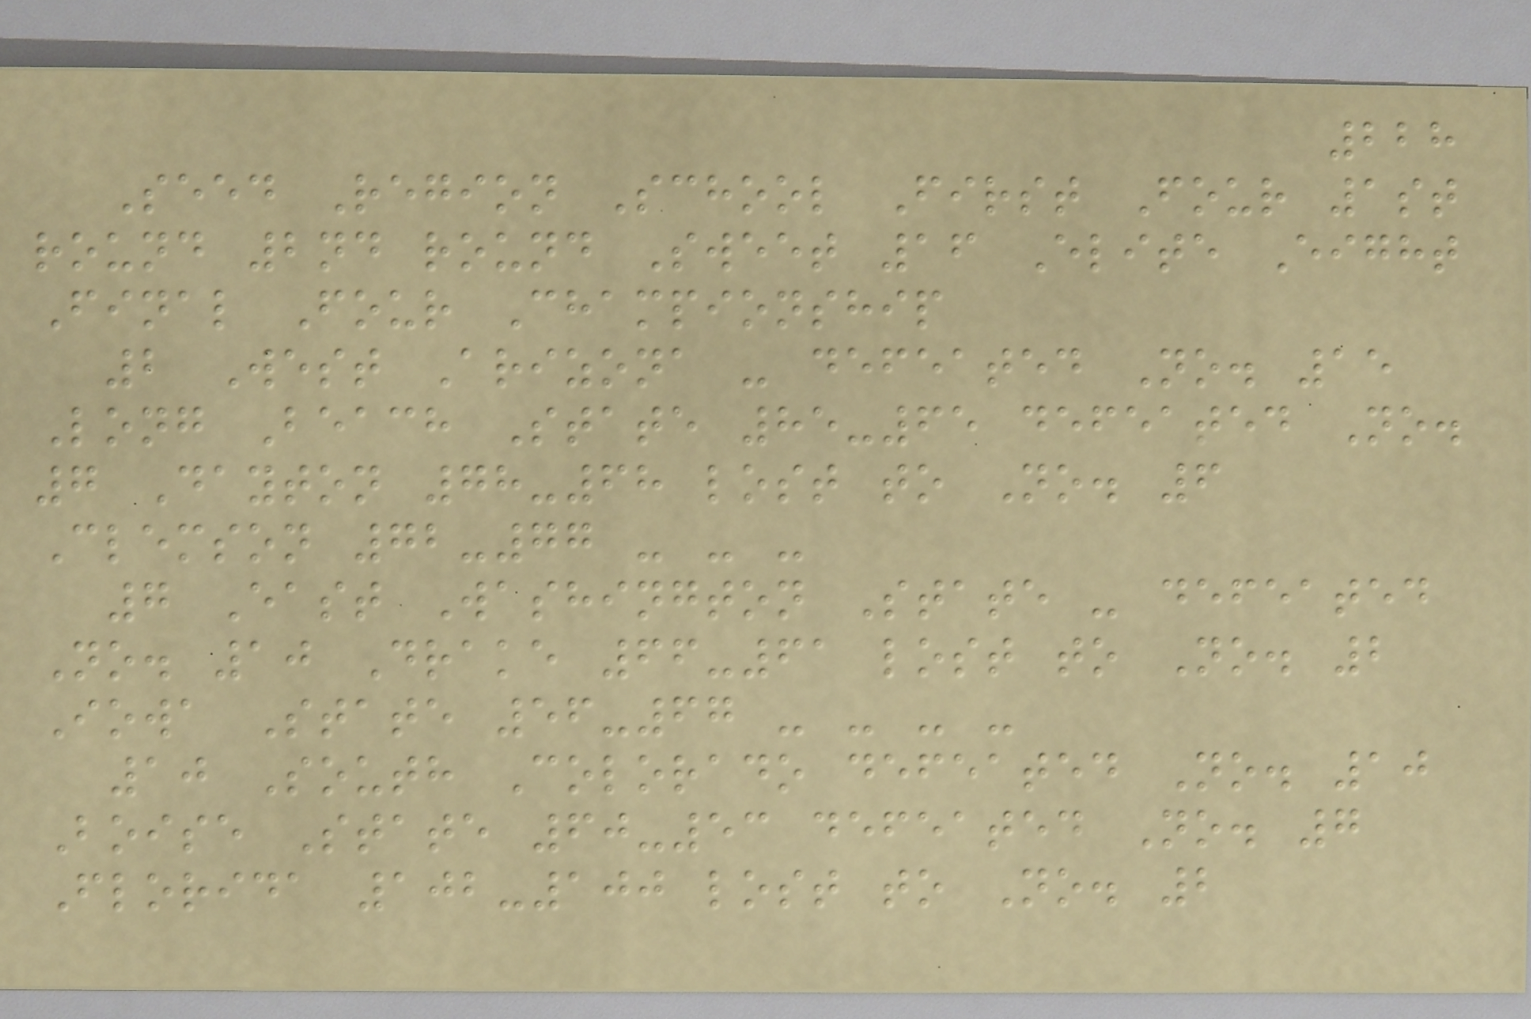228
Seed Region School First Four 1st
round 2nd round Sweet 16 Elite Eight
Final Four Championship
2 West Arizona - defeated No. 15
Long Beach State 85-65 defeated No.
7 Dayton 78-68 lost to No. 6
Clemson 72-77 - - -
7 East Washington State - defeated
No. 10 Drake 66-61 lost to No. 2
Iowa State 56-67 - - - -
10 South Colorado defeated No. 10
Boise State 60-53 defeated No. 7
Florida 102-100 lost to No. 2
